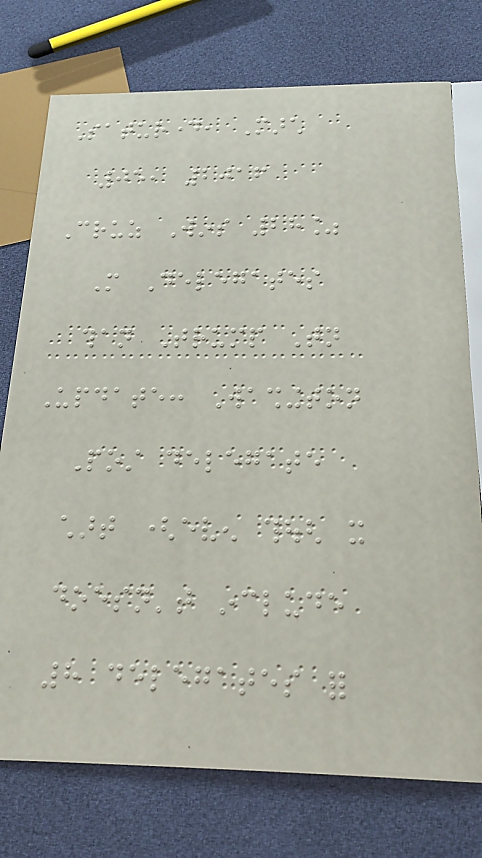Saturday, March
05, 2016
Cruz Wins 28%
More Delegates
than Trump Tonight
Update: Washington
Post delegate
chart (even though it
doesn't include
8 delegates for
